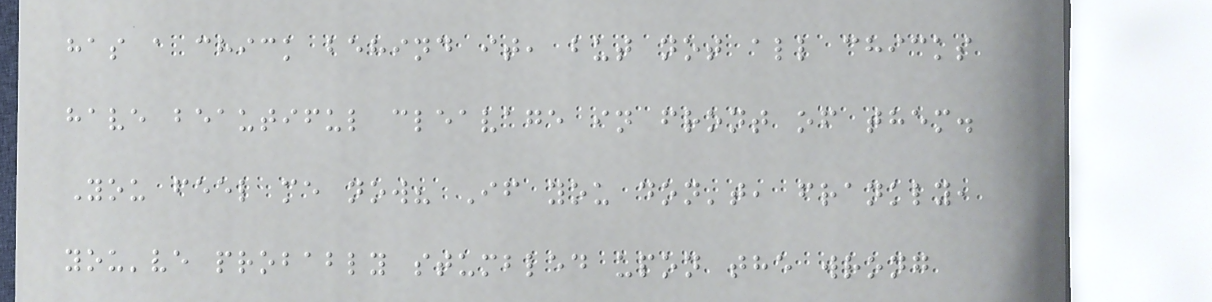has a chick behind it, but not all chicks
have beautiful cleavage in front of them.
You feel me now? If you don't, frankly,
you've probably stumbled upon the wrong
